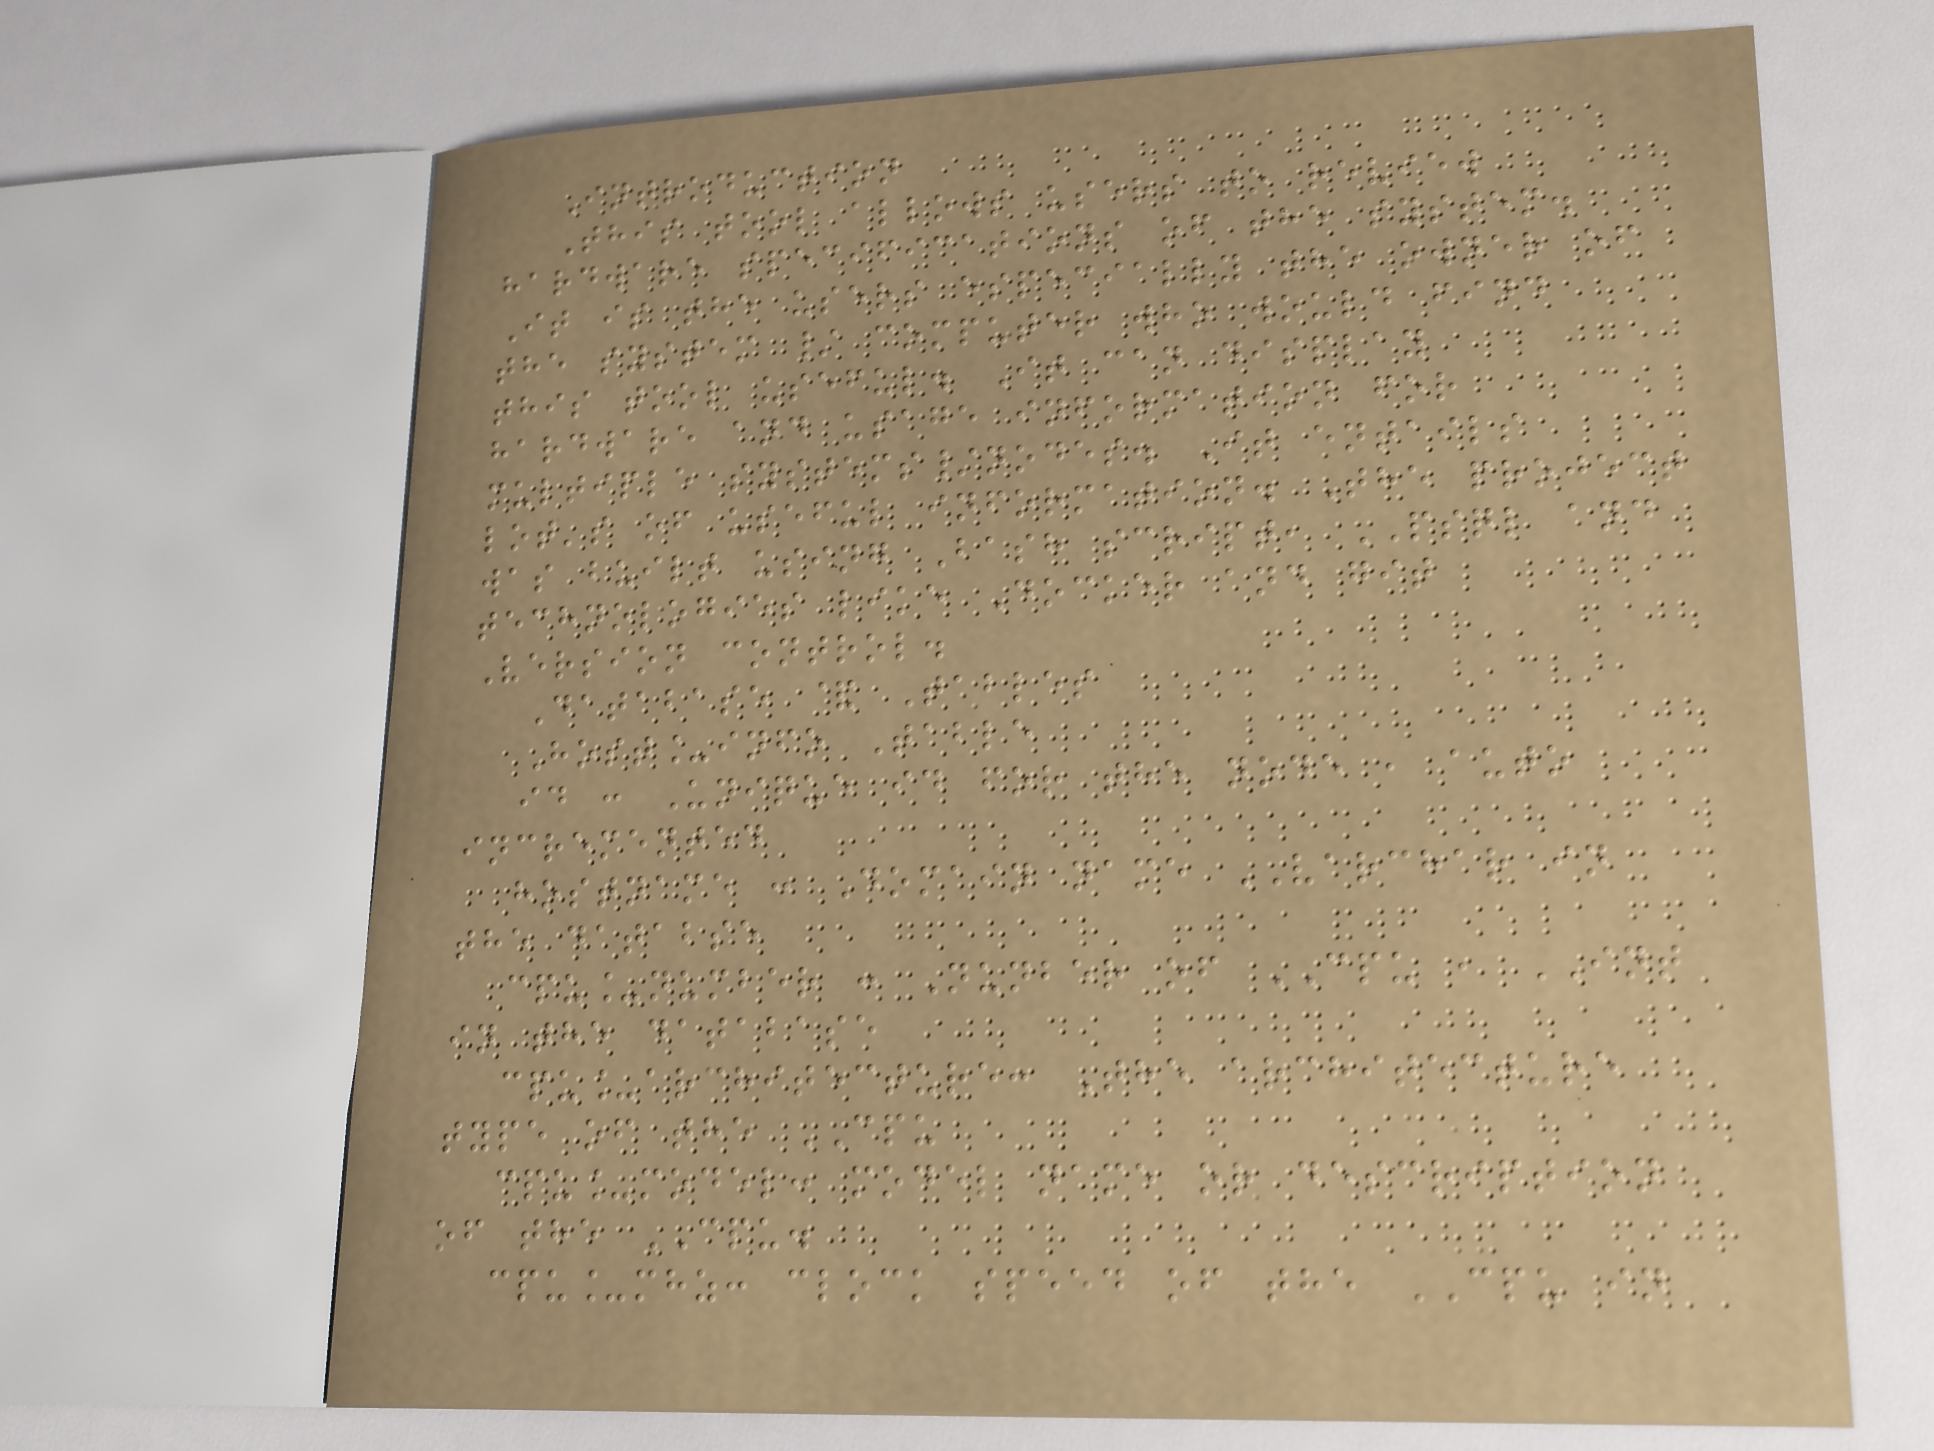Introduction
This tool allows users to review
hardware specifications of the system.
It is the users especially the owner of
the system / computer who would find
this tool useful. It can display
hardware and usage information for
multiple systems/nodes. It entails
lot's of useful information. The project
was built using Bash script, PSQL and
technologies like Docker and git
Version control.
Database & Tables
Host_info Table
id : Unique id for the node , auto
incremented
hostname : Domain name VARCHAR in
the databse
cpu_number : Nunber of CPU , INT
in the database
cpu_architecture: The architecture
type of the CPU
cpu_model: model name or description
of the CPU.
cpu_mhz: clock speed of the CPU in
